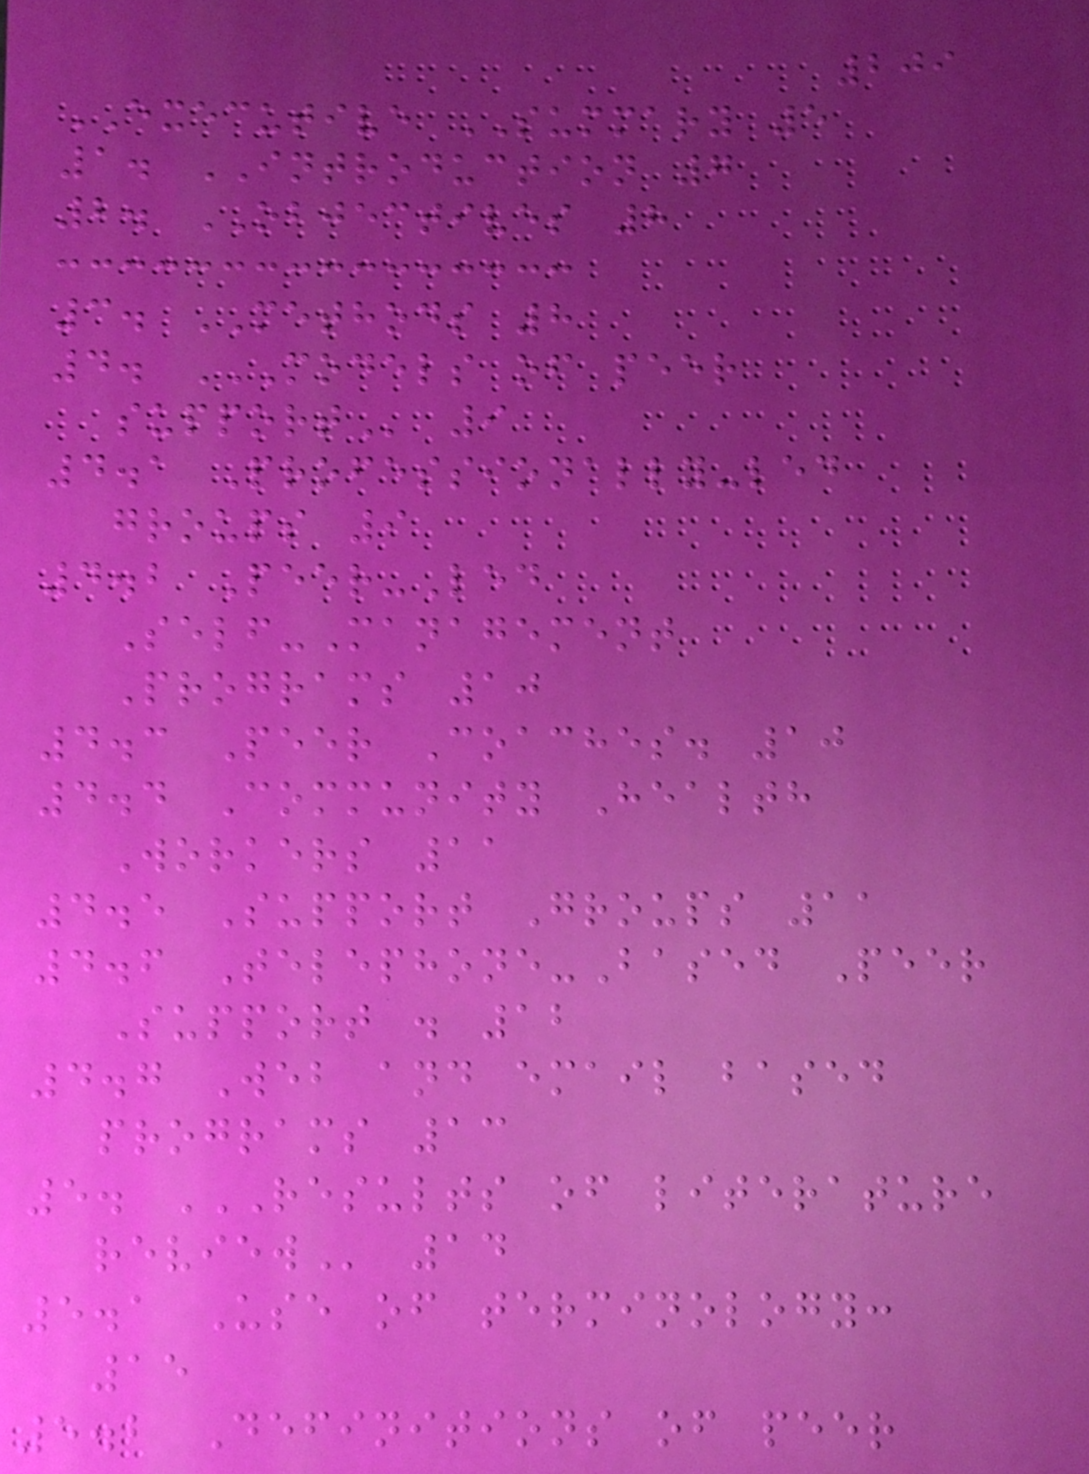209
EXECUTIVE SUMMARY 5
1. INTRODUCTION 7
2. OBJECTIVES 8
3. METHODS 8
4. MODELS OF PEER
SUPPORT 9
4.1 Professionally-led
groups 9
4.2 Peer-Led
Self-Management
Programs 10
4.3 Peer Coaches. 10
4.4 Community Health
Workers 11
4.5 Support Groups 11
4.6 Telephone-Based Peer
Support . 12
4.7 Web and email based
programs 13
5. RESULTS OF LITERATURE
REVIEW 14
5.1 Use of terminology:
15
5.2 Definitions of peer
